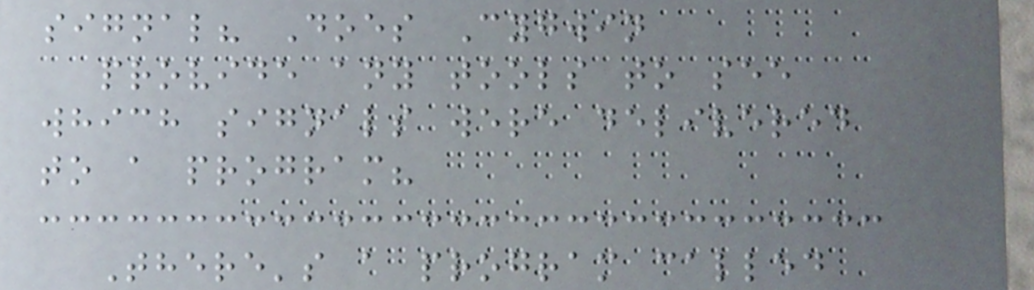signal? Does Cygwin
provide any tools to see
which signals were delivered
to a program?
There's a program called
